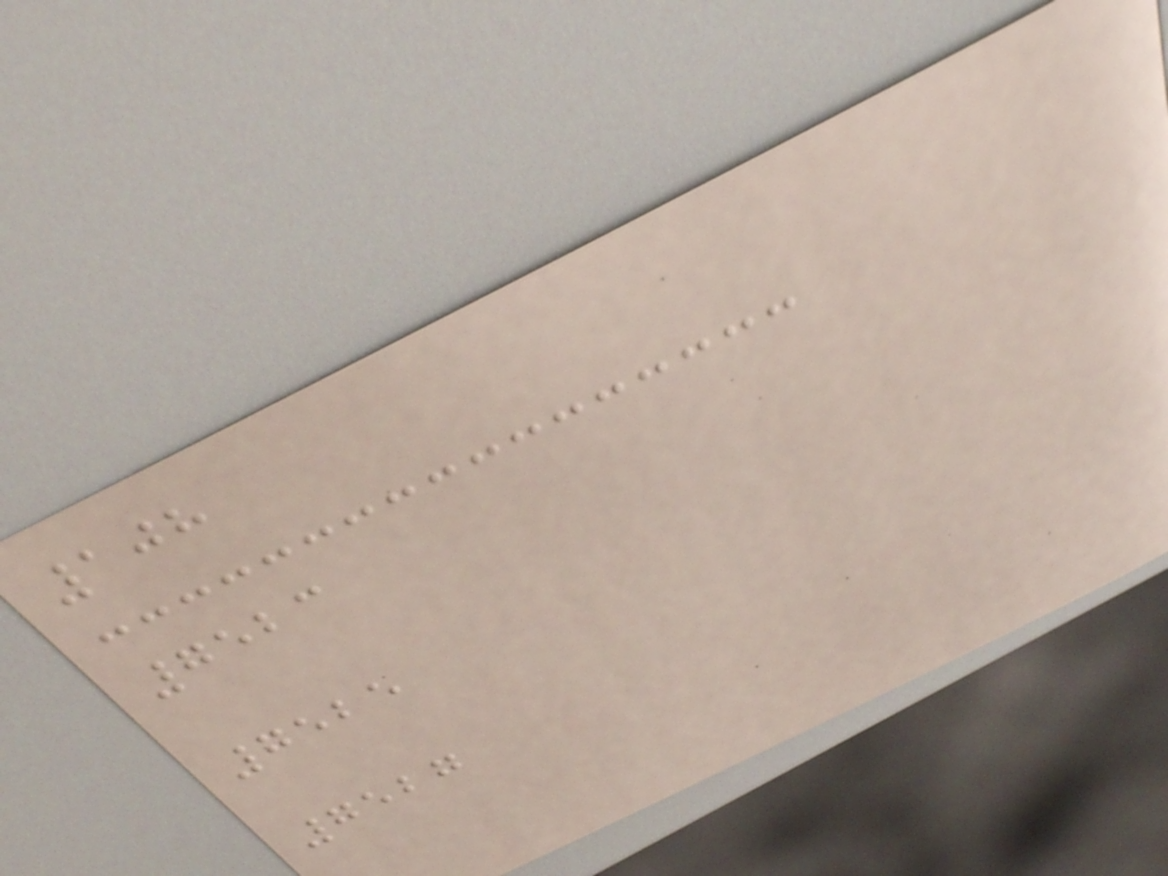108
7523
7525
7527
